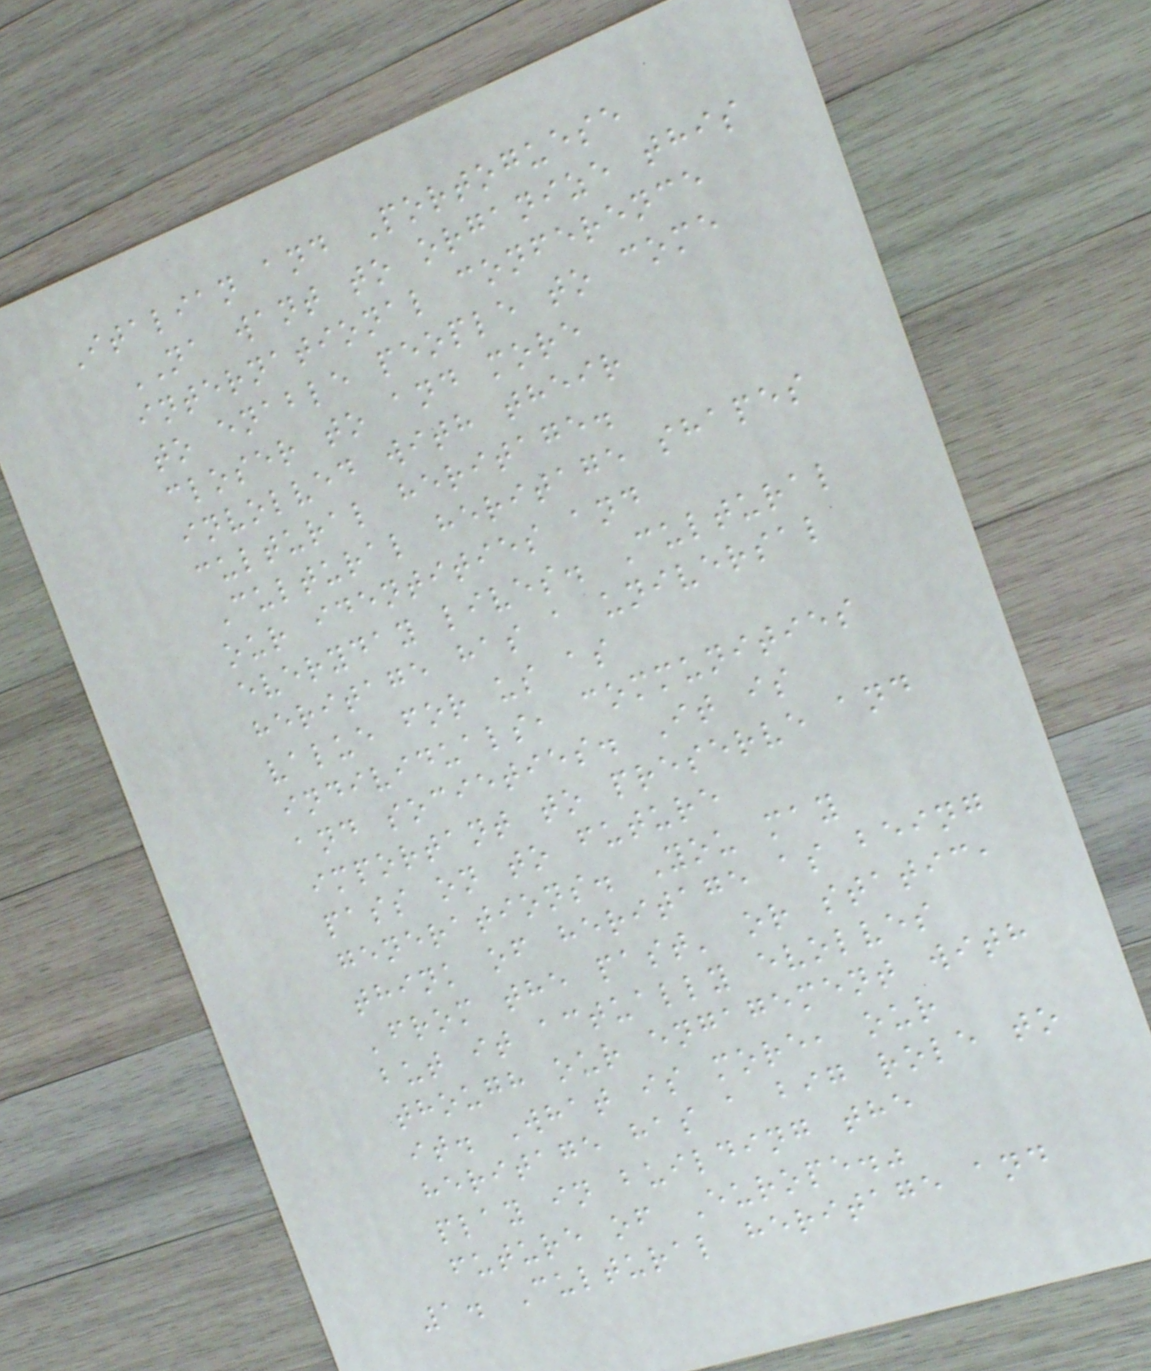Italian and Portoguese
NA want to organize this
international conference
to enable people to come
closer to and more
involved with their
cultural heritage.
Cultural heritage shapes
our identities and
everyday lives. Cultural
heritage has a universal
value for us as
individuals, communities
and societies. It is
important to preserve and
pass on to future
generations. You may
think of heritage as being
'from the past' or static,
but it actually evolves
though our engagement with
it. What is more, our
heritage has a big role to
play in building the
future of Europe."
1. Cultural heritage and
